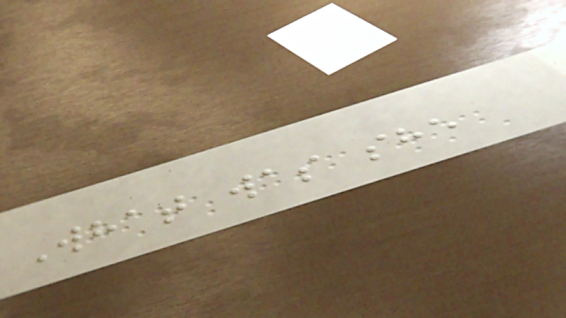What was she
